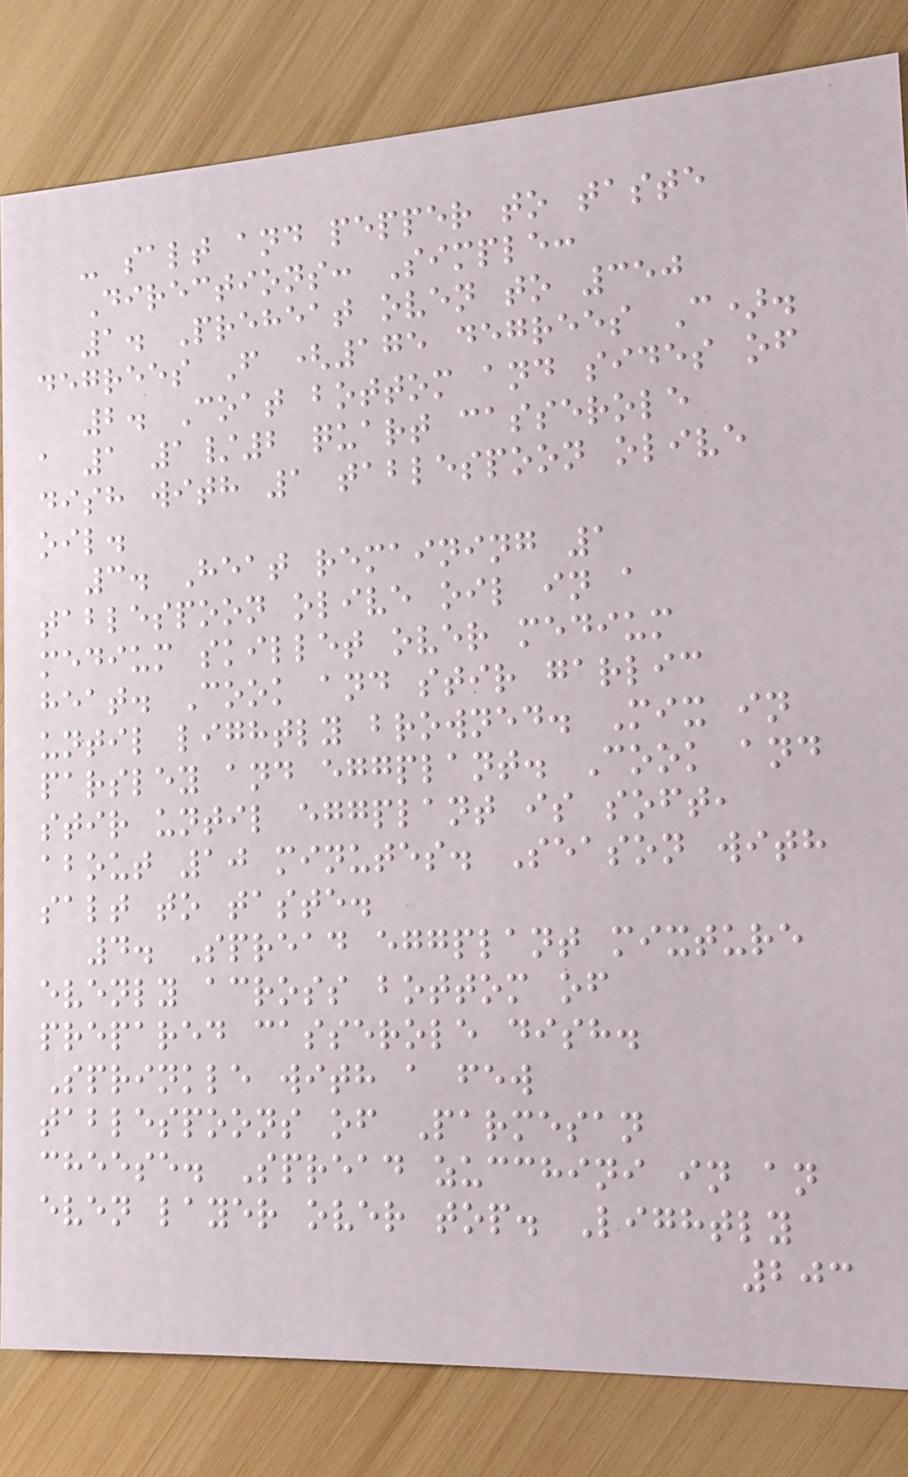- salt and pepper to taste
Directions: Simple:
1. Preheat oven to 350
degrees F (175 degrees C).
2. Coat bottom and sides of
a 1 1/2 quart casserole
dish with 1 tablespoon olive
oil.
3. Heat remaining 1
tablespoon olive oil in a
medium skillet over medium
heat. Cook and stir garlic
until lightly browned. Mix in
parsley and eggplant. Cook and
stir until eggplant is soft,
about 10 minutes. Season with
salt to taste.
4. Spread eggplant mixture
evenly across bottom of
prepared casserole dish.
Sprinkle with a few
tablespoons of Parmesan
cheese. Spread zucchini in an
even layer over top. Lightly
203
